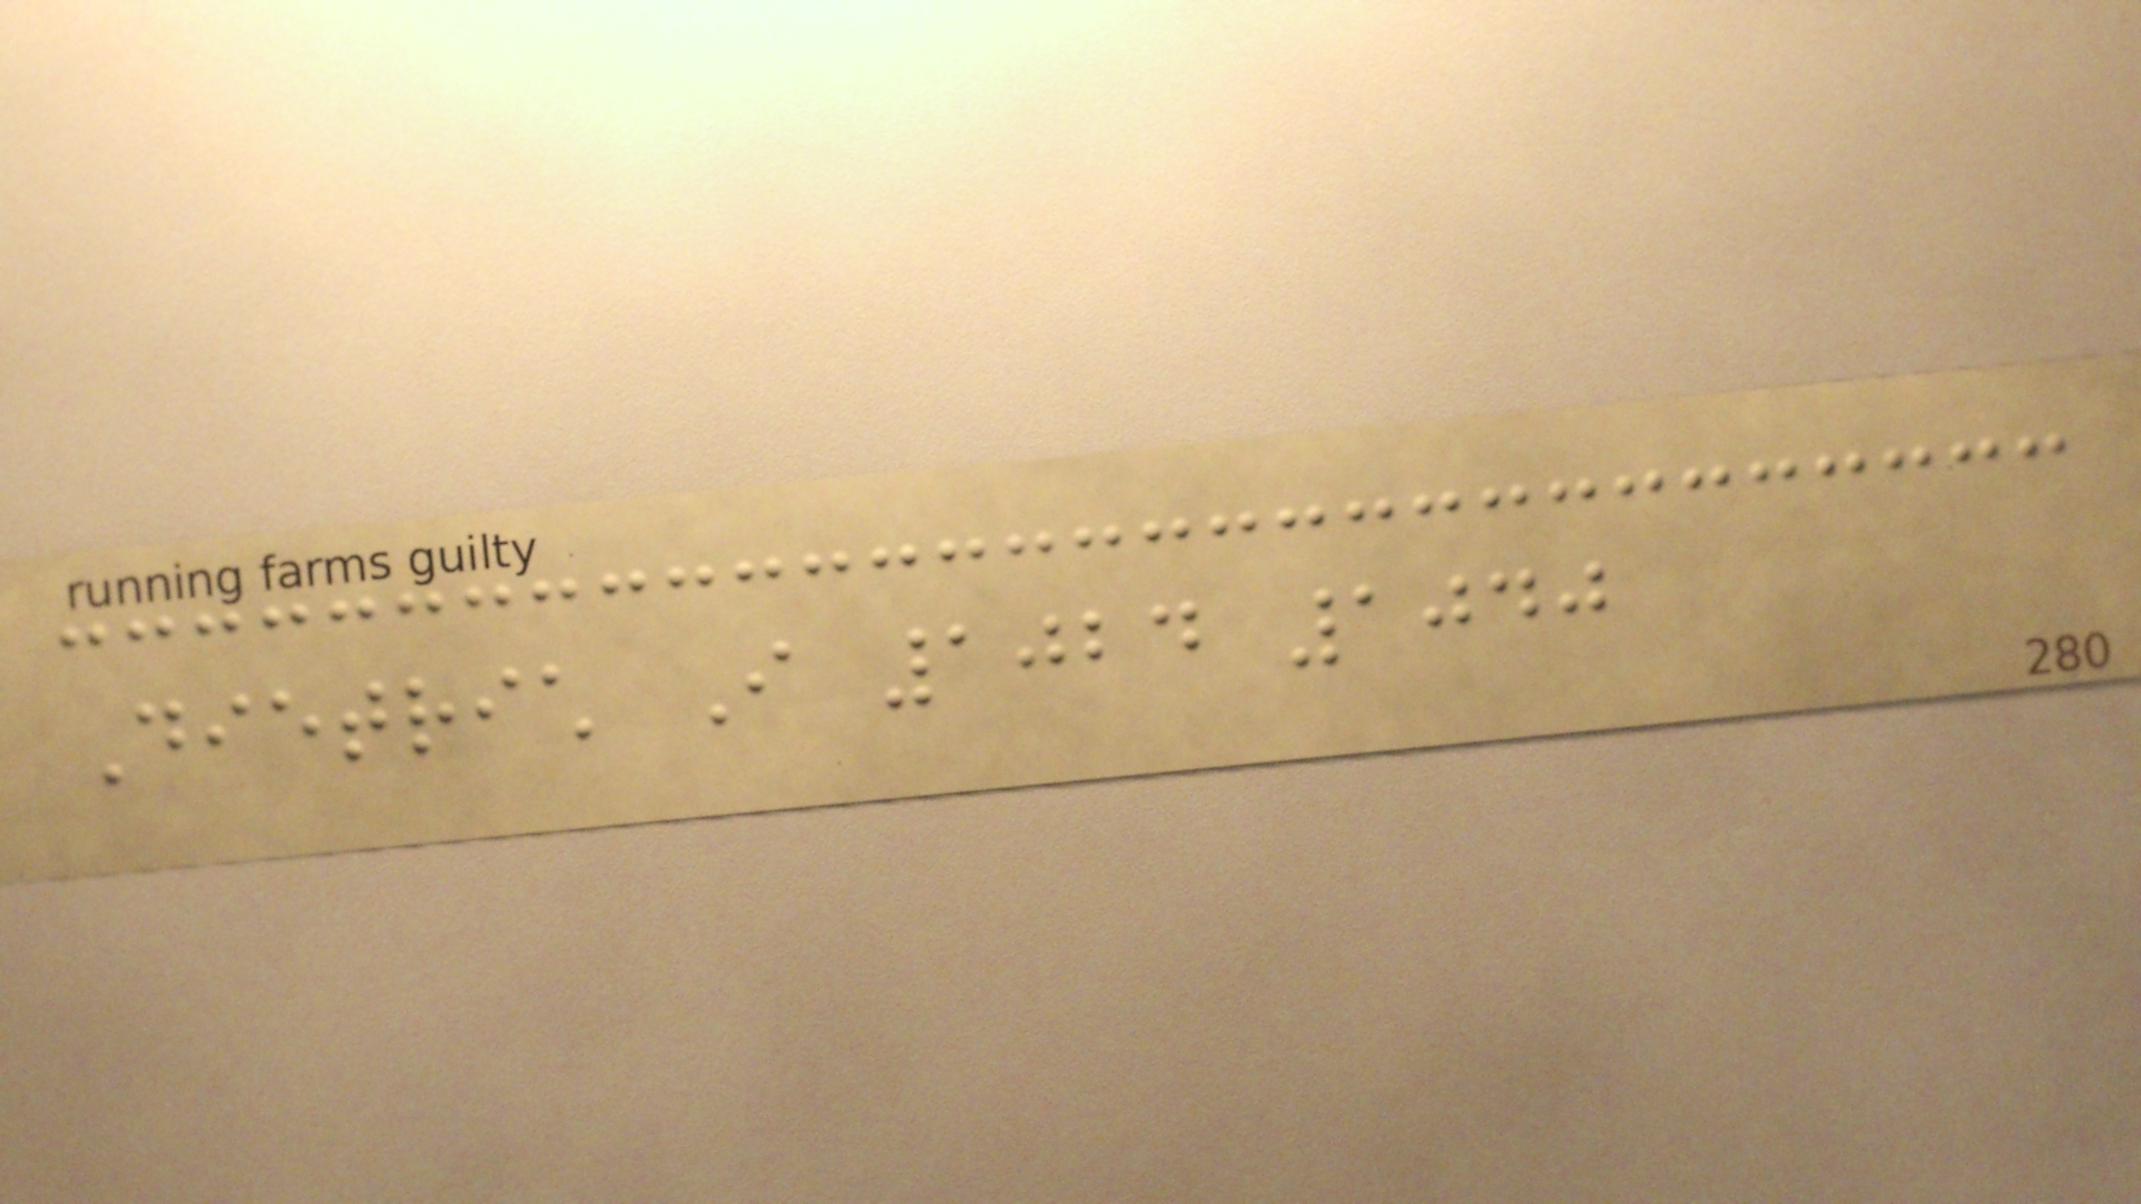Dietrich I 1024 1040
